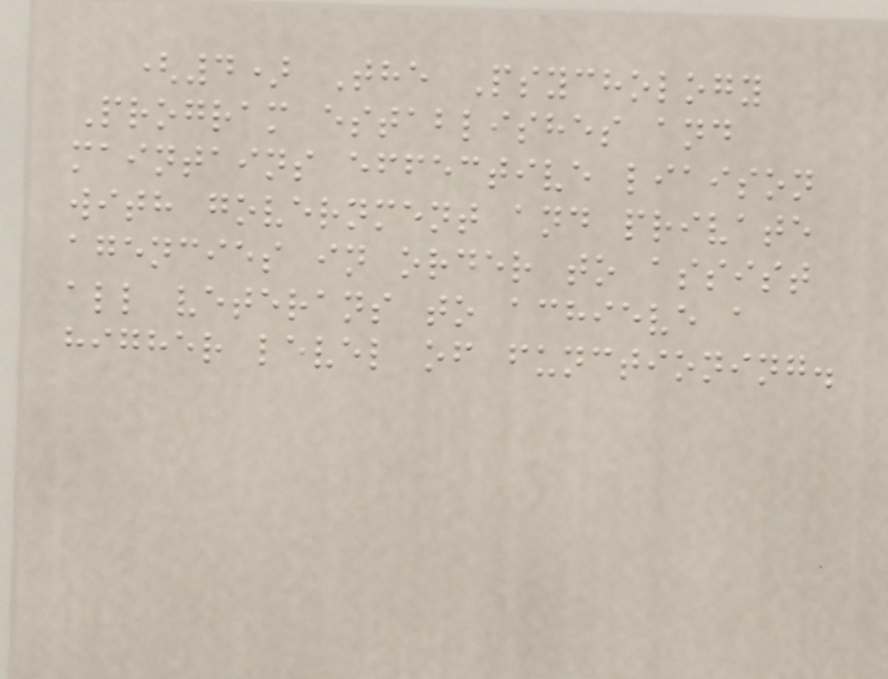(4) The Psychology
Program establishes and
maintains effective liaison
with government and private
agencies in order to assist
all veterans to achieve a
higher level of functioning.
